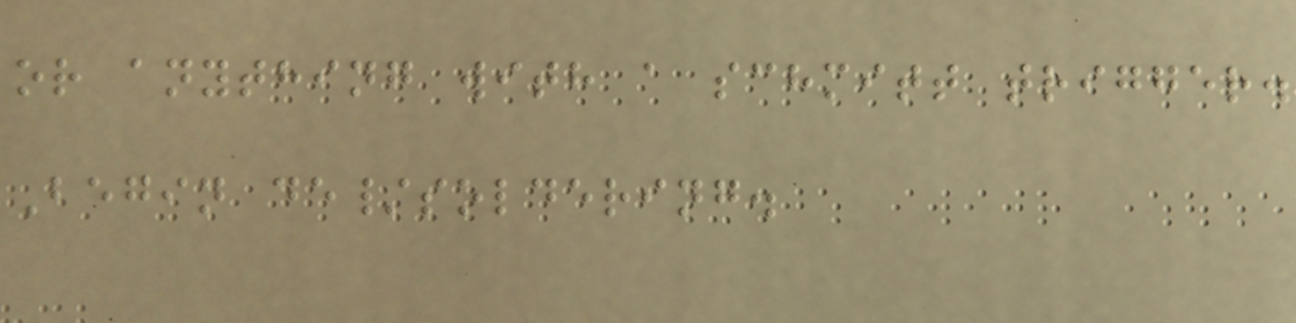or anything with a schmitt trigger.
Begin de/soldering.
